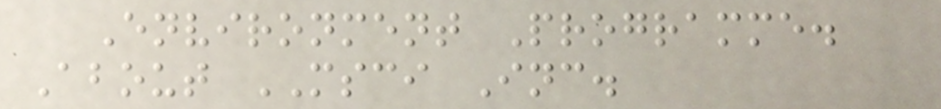Environment Programme.
About MSCI Inc.
